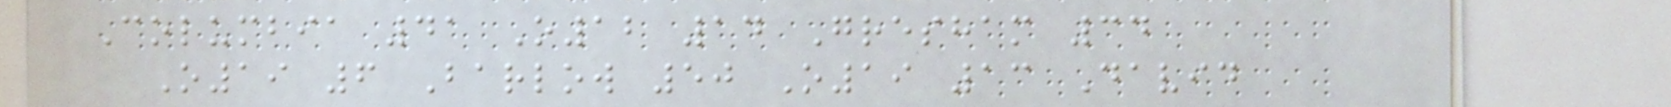Columbia 41 O12 14 Gresham 34
O19 6 Barlow 50 O19 13 David
